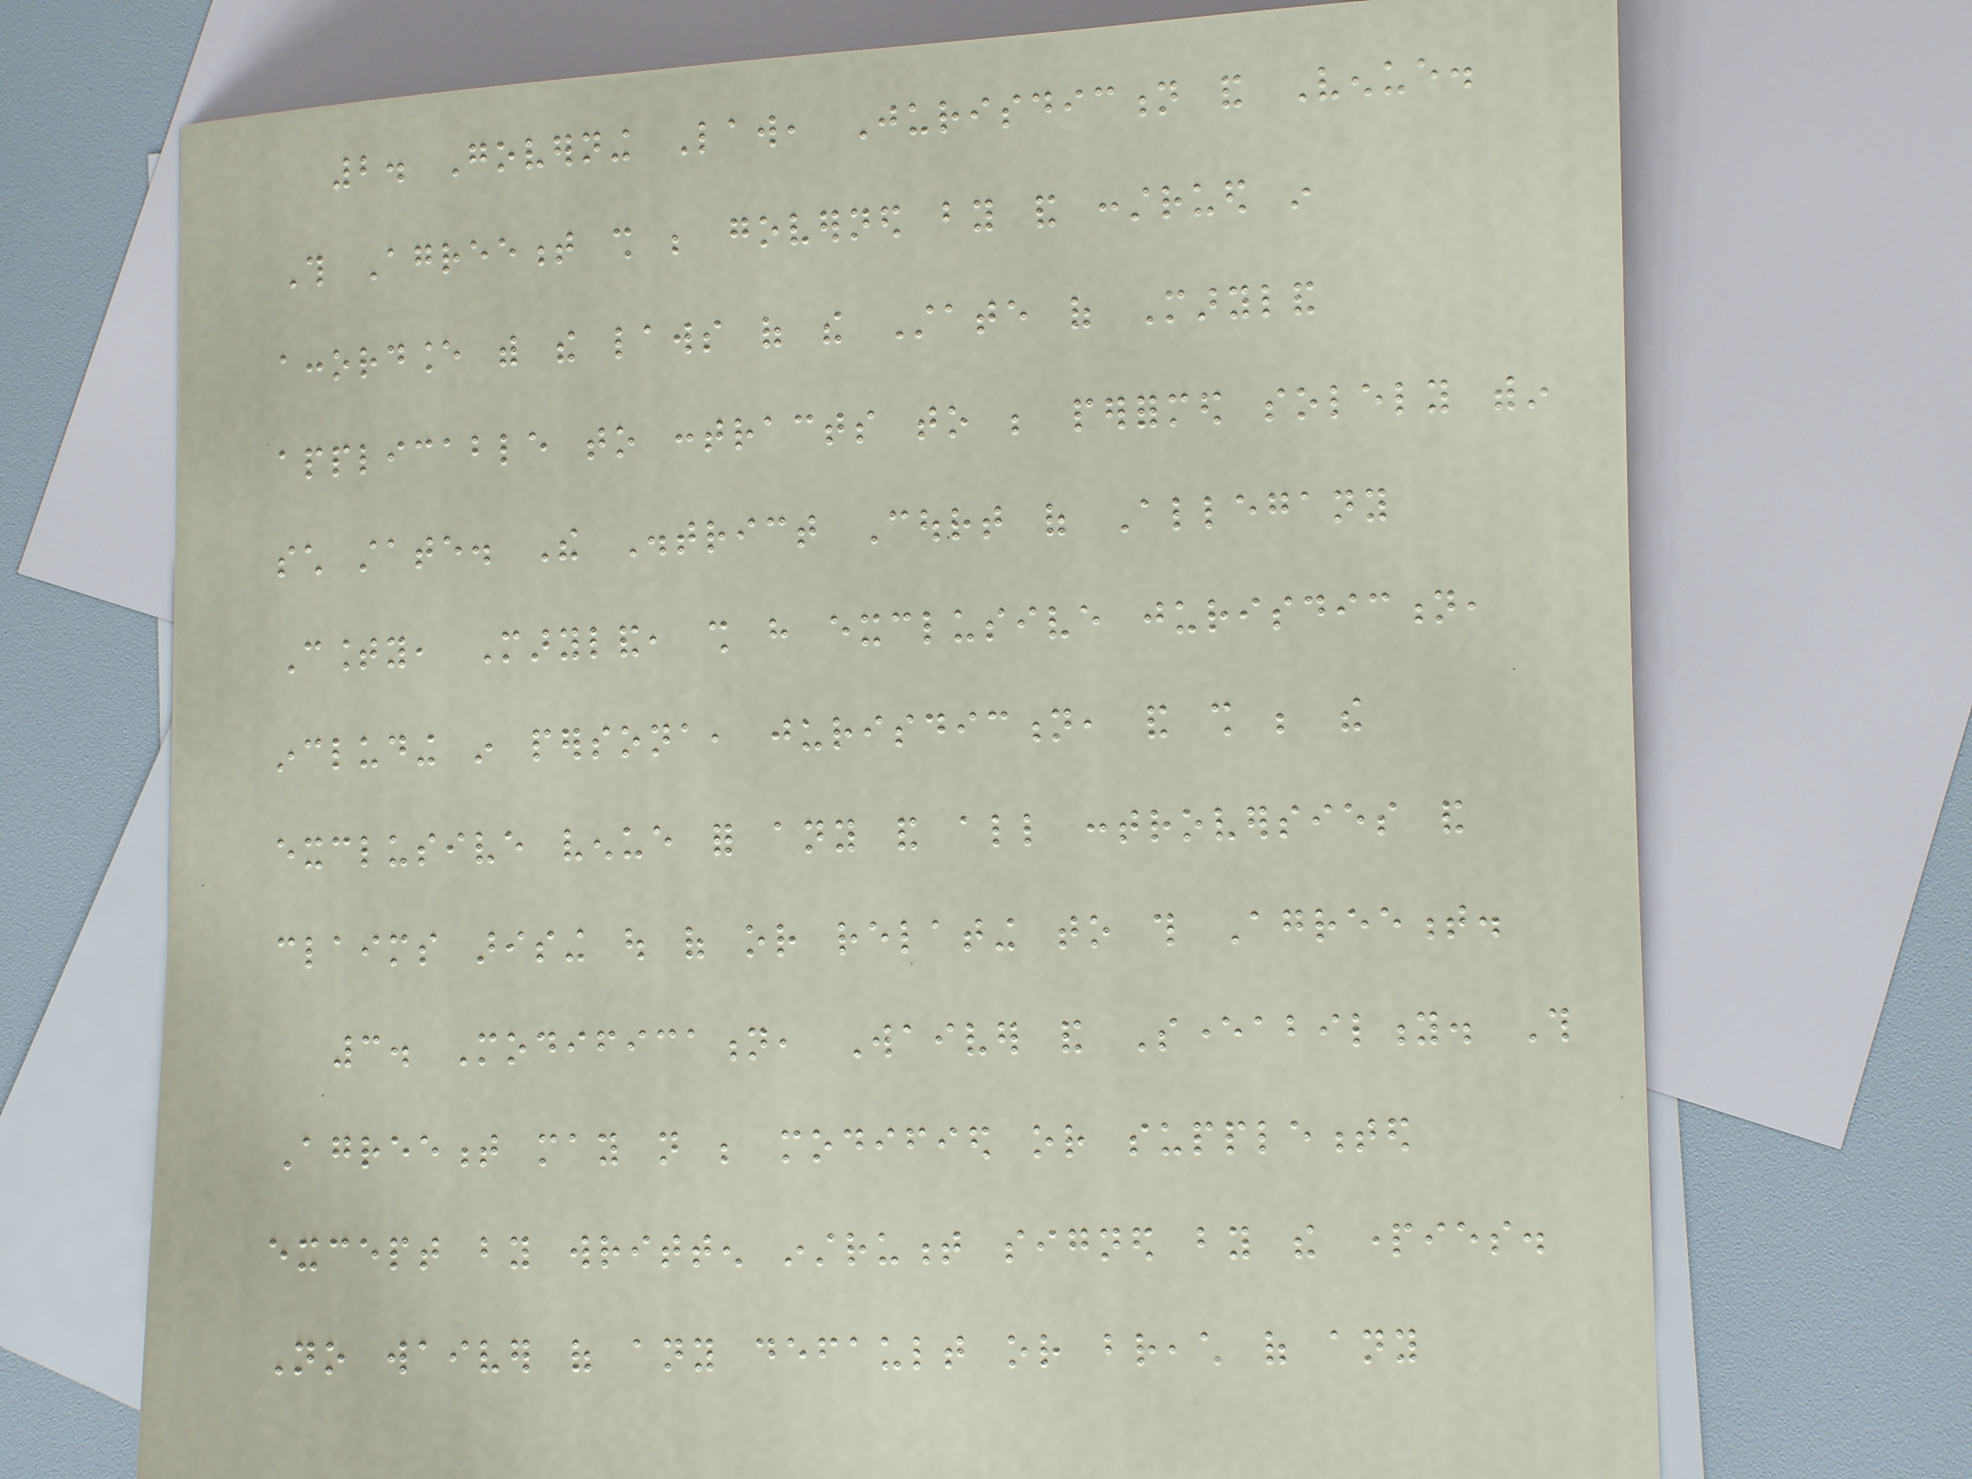2. Governing Law, Jurisdiction and Venue.
This Agreement shall be governed by and construed in
accordance with the laws of the State of Maryland
applicable to contracts to be performed solely within
such state. The District Court of Allegany
County, Maryland, shall have exclusive jurisdiction,
including in persona, jurisdiction, and shall be the
exclusive venue for any and all controversies and
claims arising out of or relating to this Agreement.
3. Modification, Waiver and Severability. This
Agreement may not be modified or supplemented
except by written instrument signed by the parties.
No waiver of any default or breach of any
